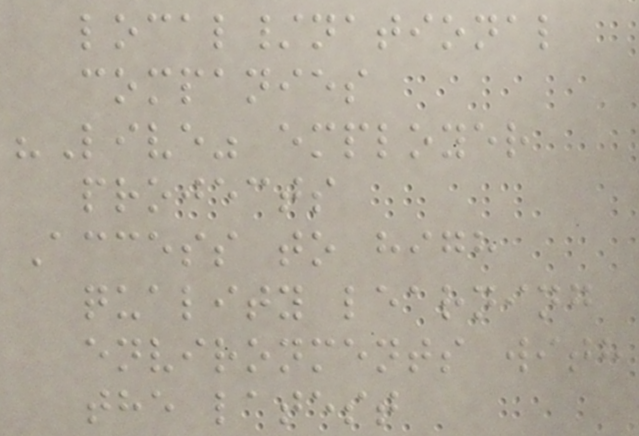local/national
companies
"Live" employer
projects
Access to high
quality learning
environments with
the latest
